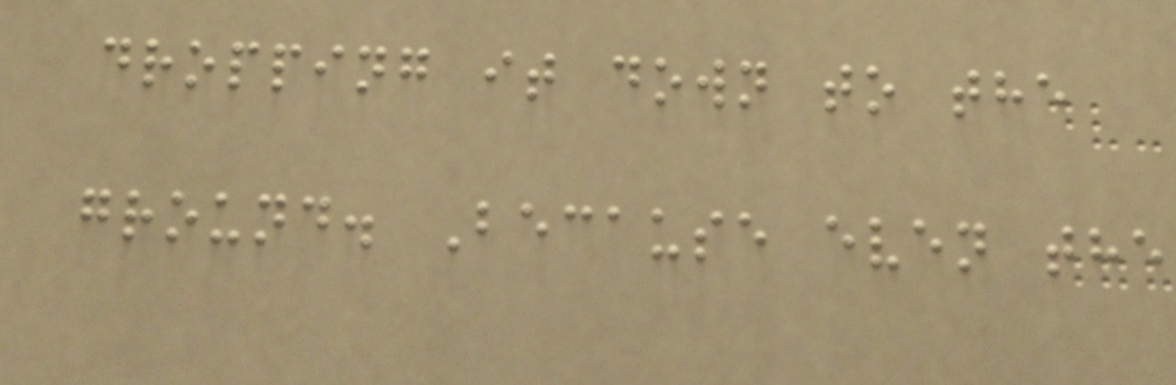dropping it down to the
ground. Because even the
